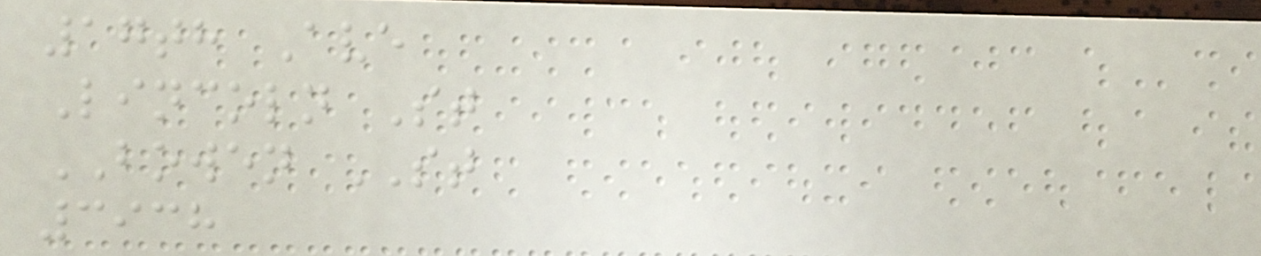17th Ave
Lincoln St
BOWEN ST
3938
